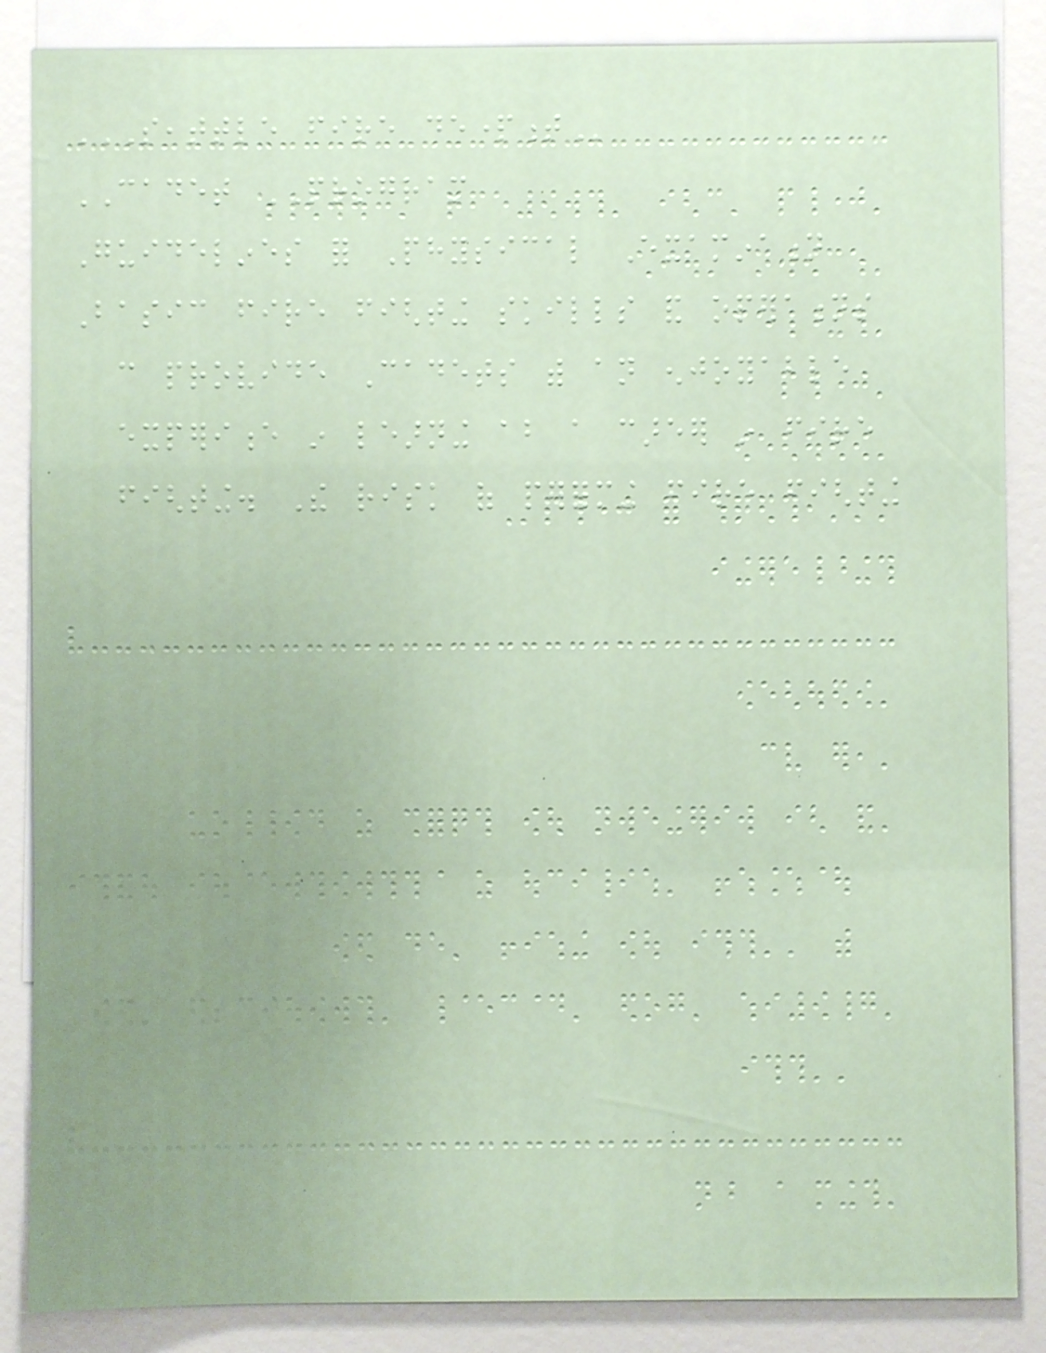SEATTLE FIRE DEPARTMENT
CADET PROGRAM
Guidelines for Physical Examination
Basic fire fighting skills and operations
can provide Cadets with an enjoyable
experience in learning about a career in fire
fighting. The risk of performing fire fighting
